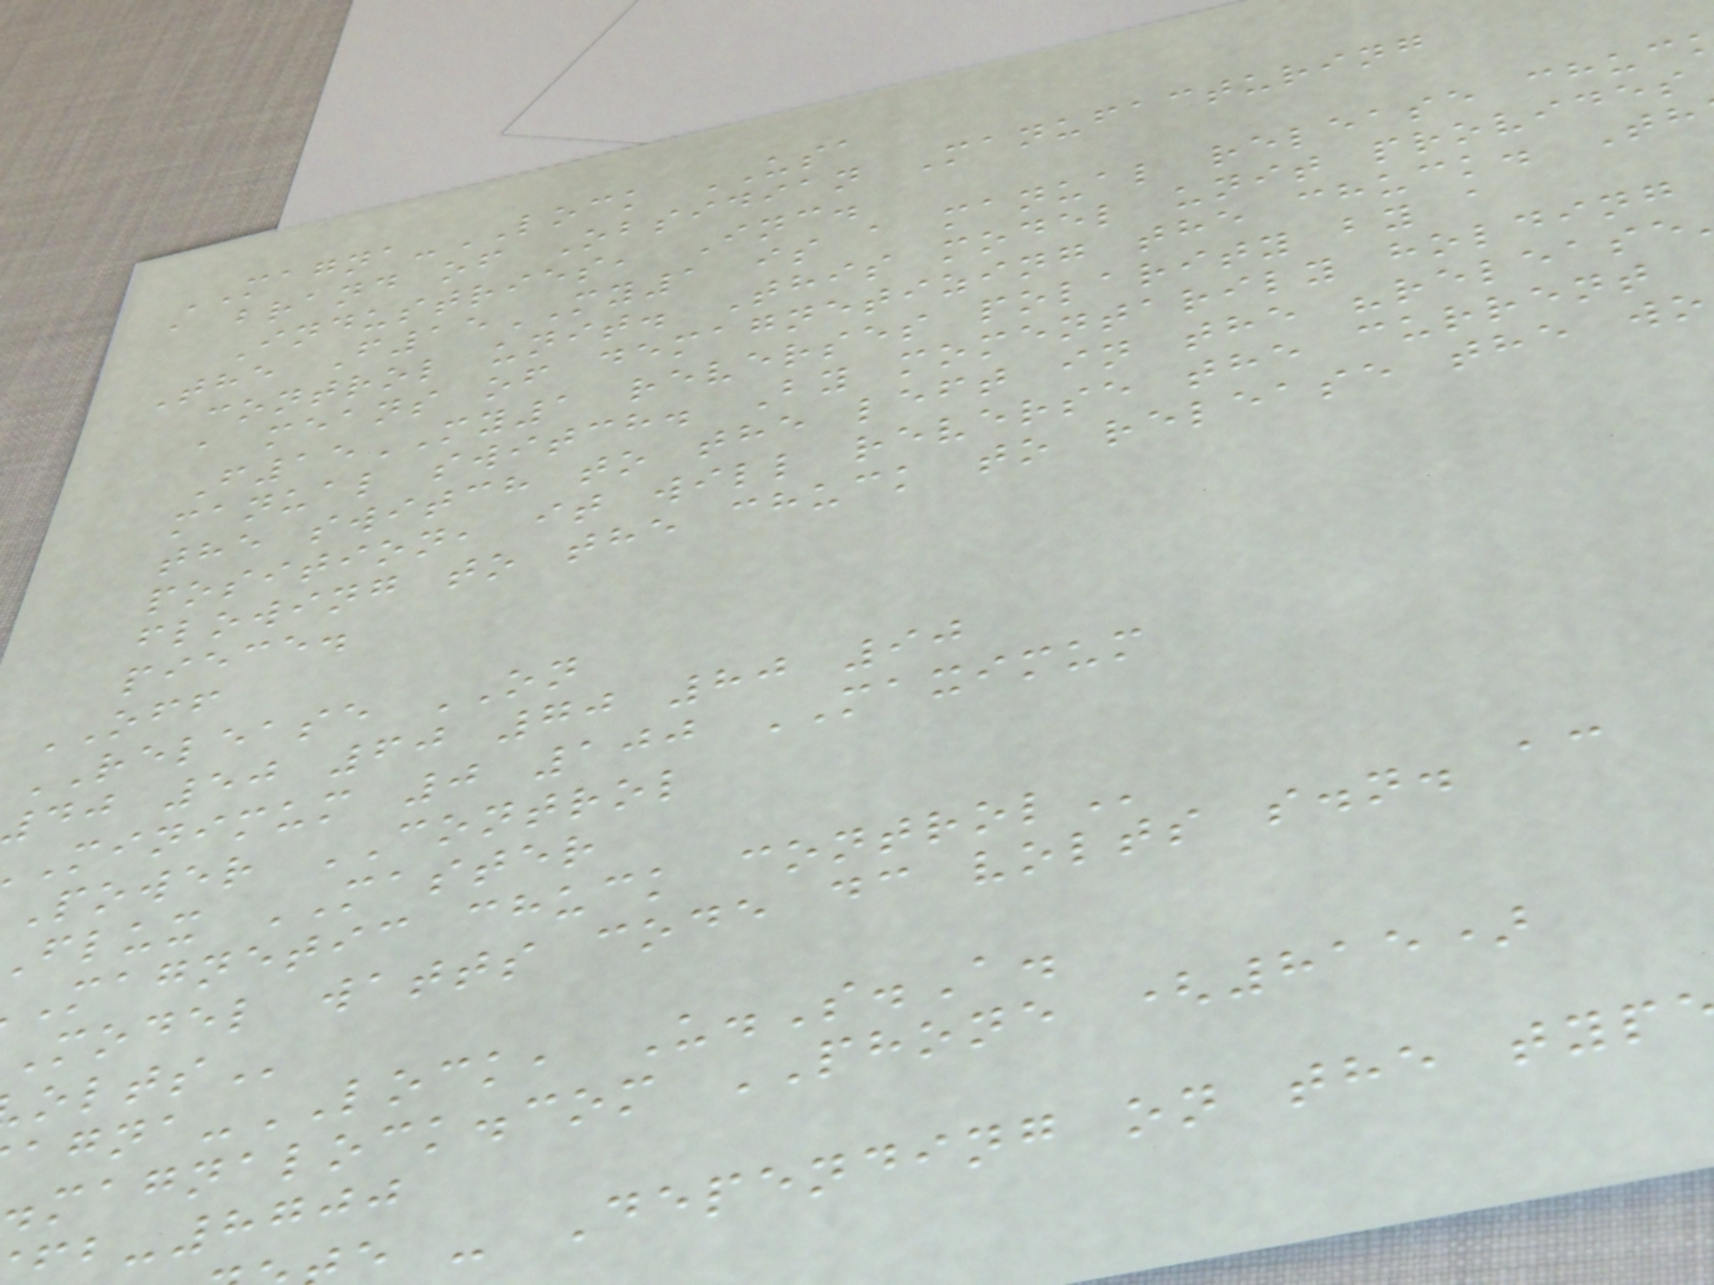MAGNA-LOCK USA
a brand of Obsidian Manufacturing
Industries, Inc.
The F15MY1 is a manual release chuc
control unit. This model unit provides
a means of demagnetizing the chuck. Th
F15MY1 reverses polarity by a
manual switch. By momentarily holding
the switch to the left in the "release
position, it will reverse the current
flowing to the chuck to release the wo
piece.
OFF
RELEASE ON
dj 50 60 70 80 90
minimum 0 100 MAXIMUM
power CONTROL
flux MASTER
magnetic chuck
model watts code dc volts s.n. ac
-LOCK, U.S.A.
magnalock.com PHONE (815)
-8700
e - Depending on the typ
